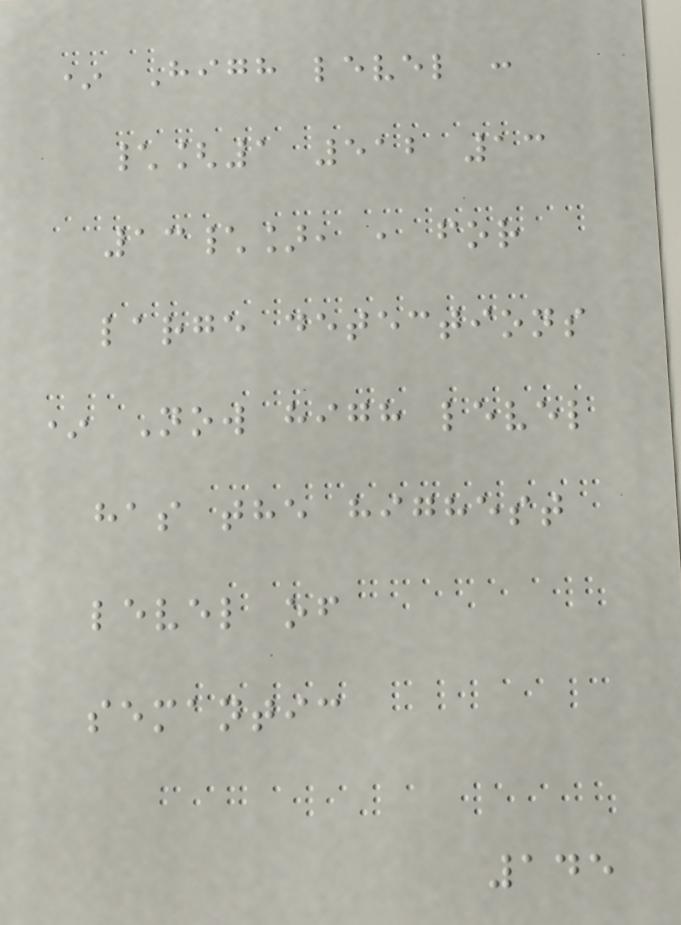* High level :
\[1 512 13
13\], , for
large detections
* Now high level
has the highest
level of
semantic
145
